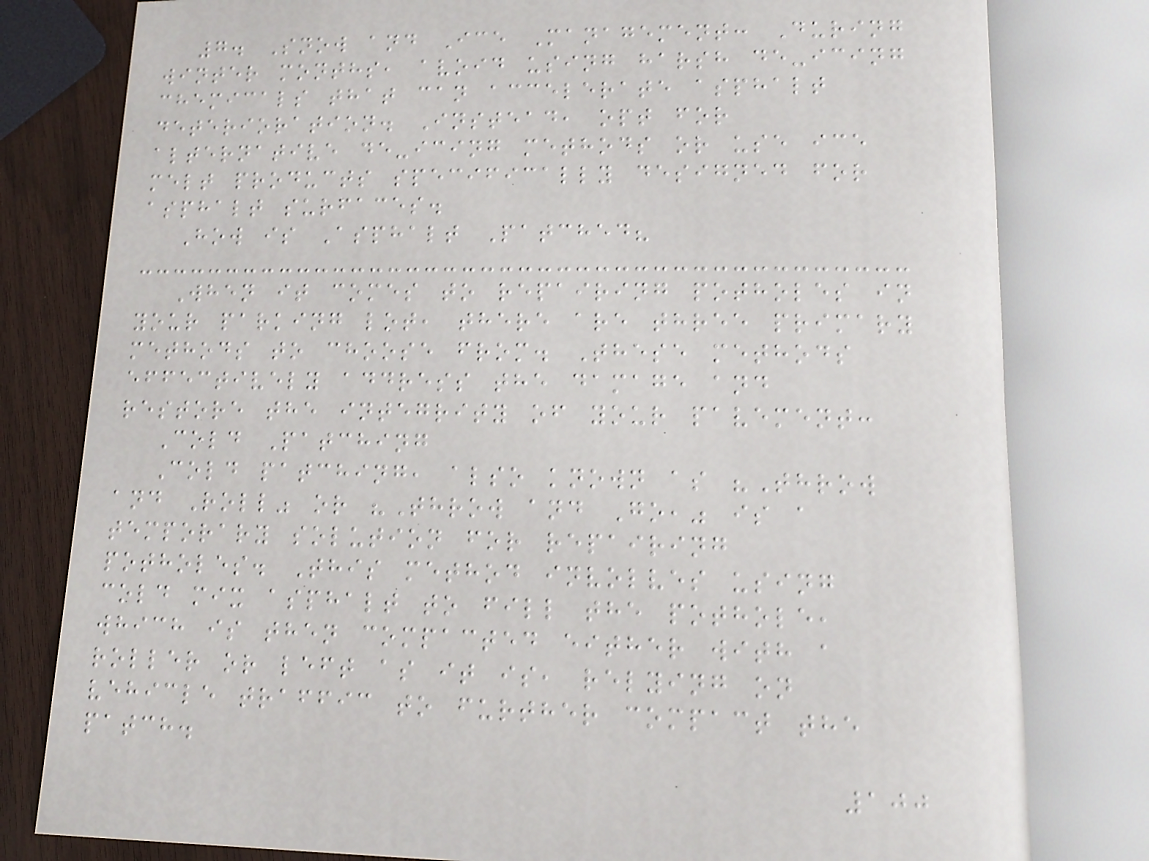7. Snow and Ice Management: During
winter months, avoid using harsh de-icing
chemicals that can accelerate asphalt
deterioration. Instead, opt for
alternative de-icing methods or use ice
melt products specifically designed for
asphalt surfaces.
How is Asphalt Patched?
When it comes to repairing potholes in
your parking lot, there are three primary
methods to choose from. These methods
effectively address the damage and
restore the integrity of your pavement:
Cold Patching
Cold patching, also known as "Throw
and Roll" or "Throw and Go," is a
temporary solution for repairing
potholes. This method involves using
cold mix asphalt to fill the pothole,
which is then compacted either with a
roller or left as it is, relying on
vehicle traffic to further compact the
patch.
100
